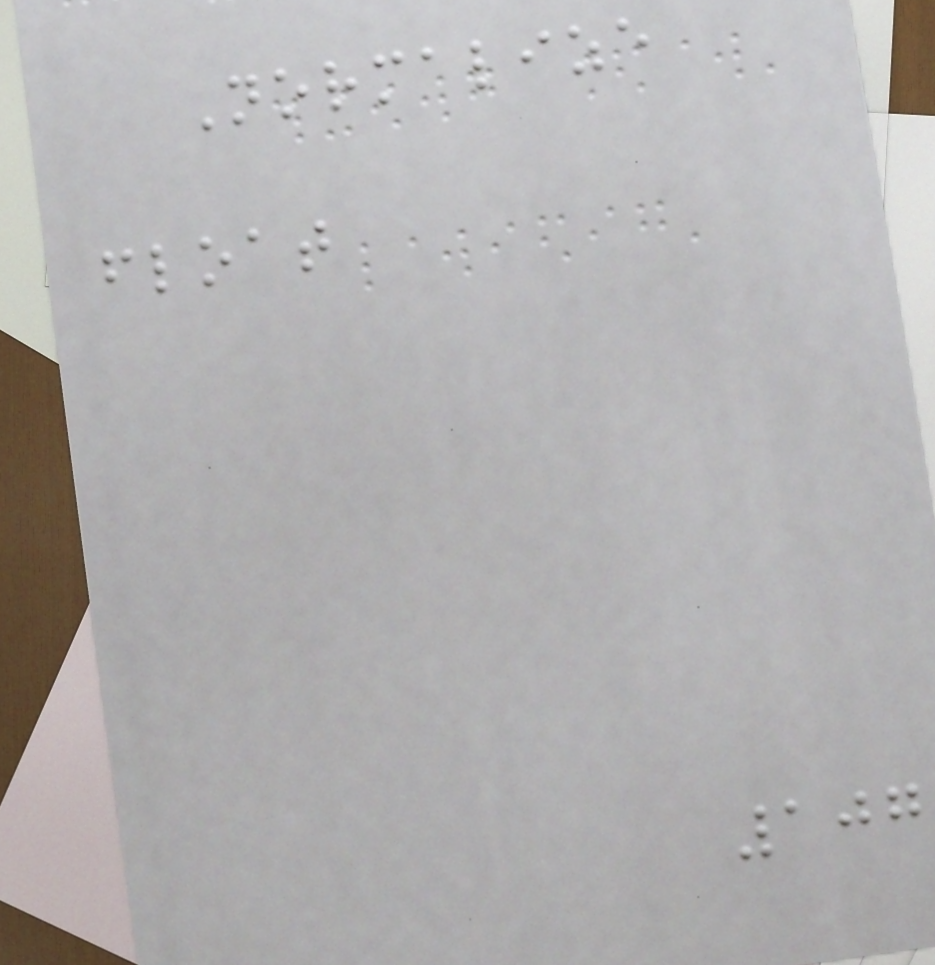Normalize
float
107
